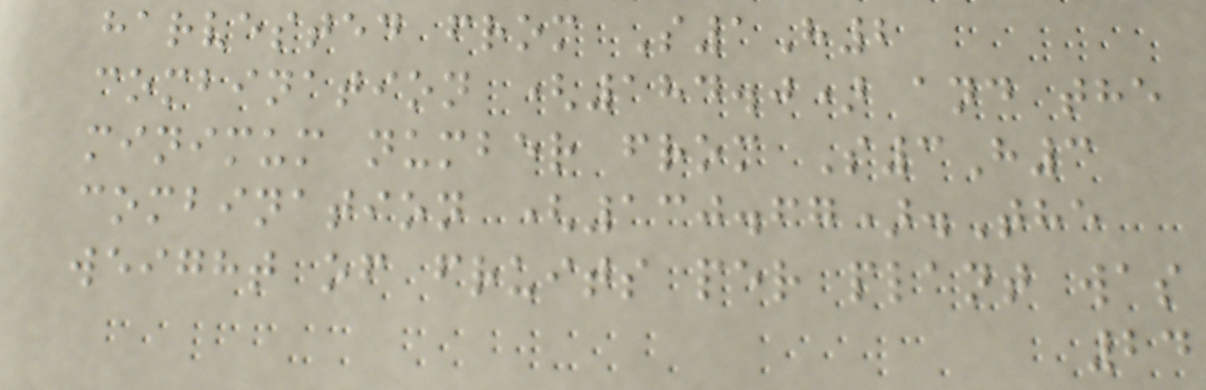harvested from S1H2
combination (184.0) and the
minimum number from S3H3
combination (130.67).The
weight of fruits per plant was
24
